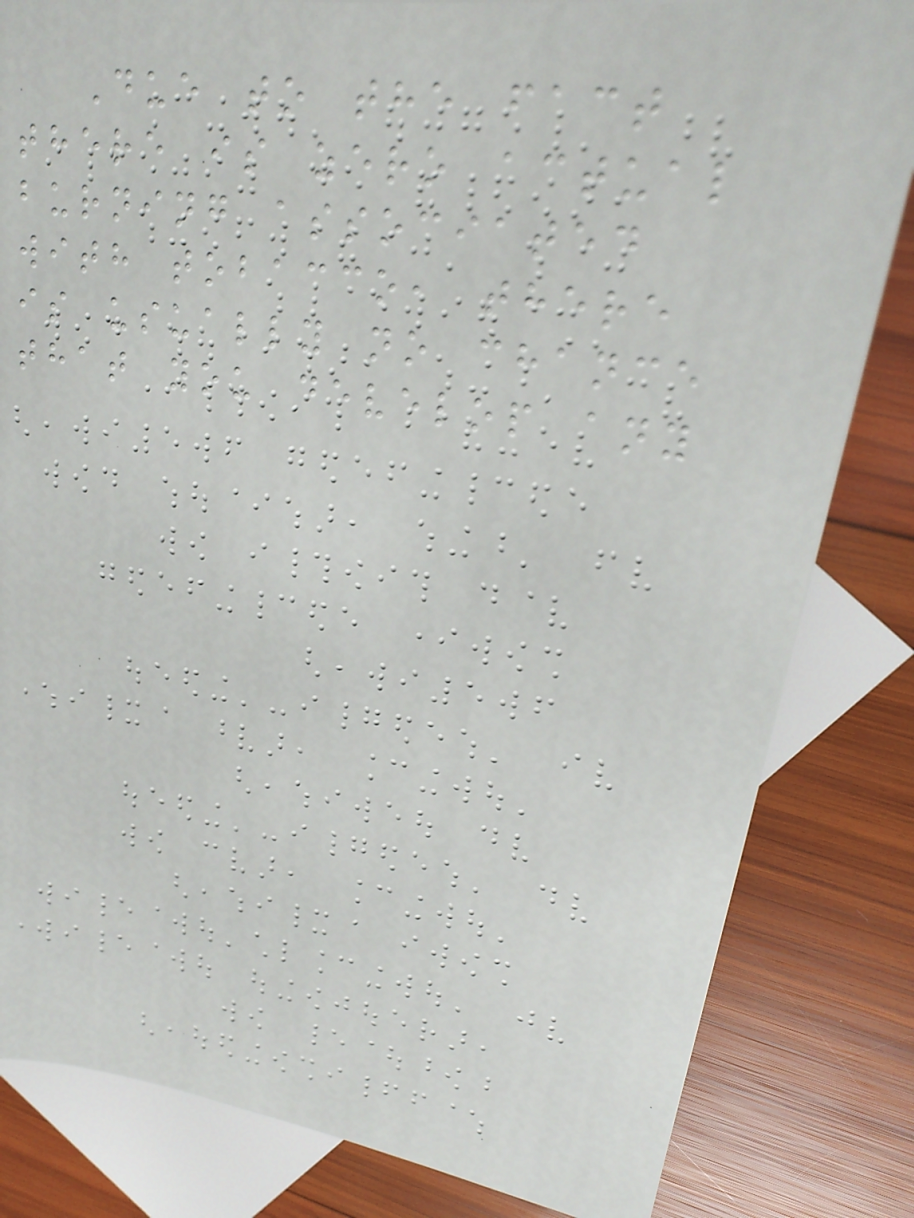Due to the fact
there is zero actual
burning associated
with tobacco, there
is usually no chance
that you develop any
